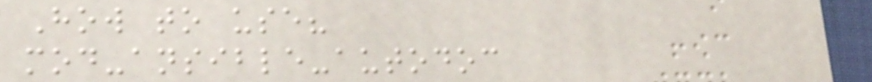How to use?
mod-ansible-autodoc
